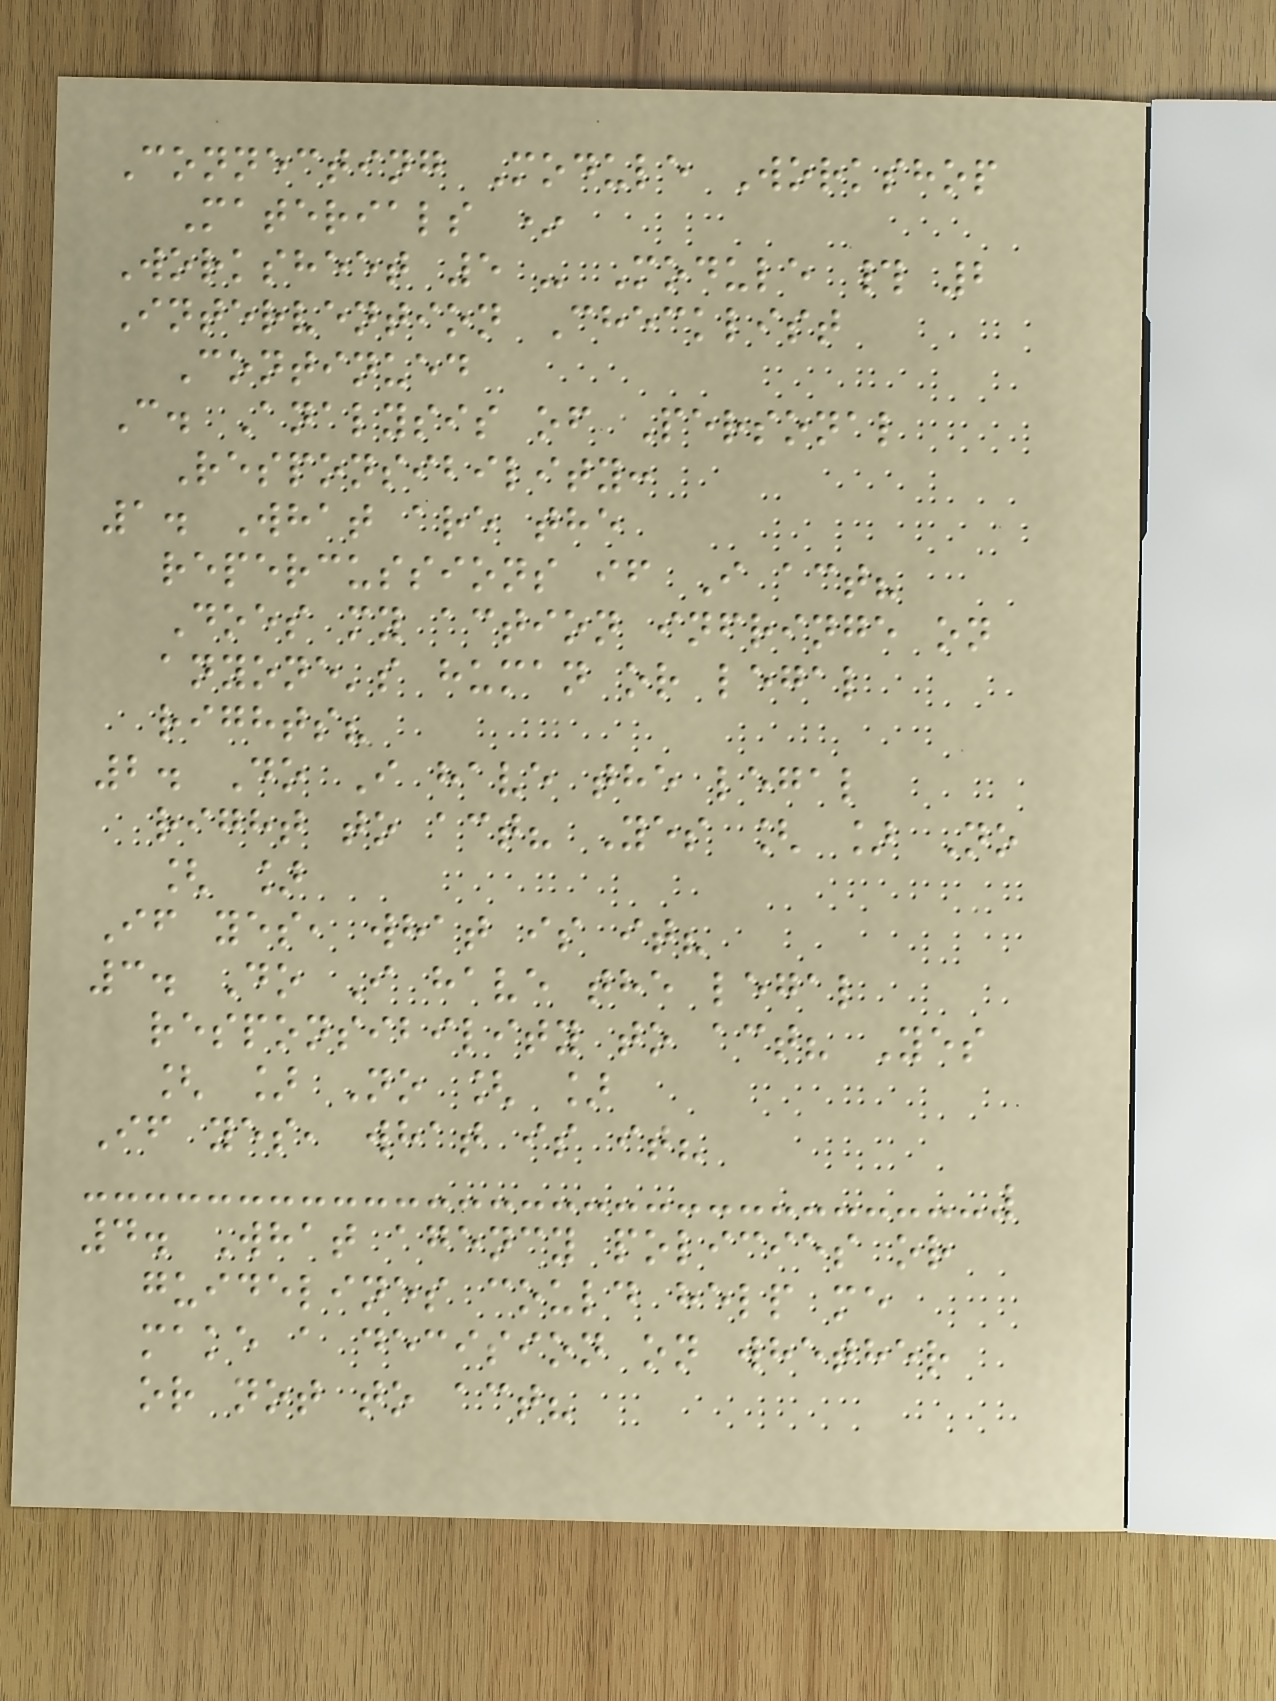Connecting Module Workshop
Materials *
Worksheet 5 - Module # 2
Intervention Checklist
Continued
C. Analysis of Personal
Responsibility:
1. What are the
repercussions if I act?
Does my action infringe on
anyone's human or legal
rights?
2. Do I have the legal
right to act? Yes [ ] No
[ ]
If yes, what is it?
3. Do I have the legal
responsibility to act? Yes
[ ] No [ ]
If yes, what is it?
4. What agency policies or
guidelines could help me
make a decision on whether
or not to act?
